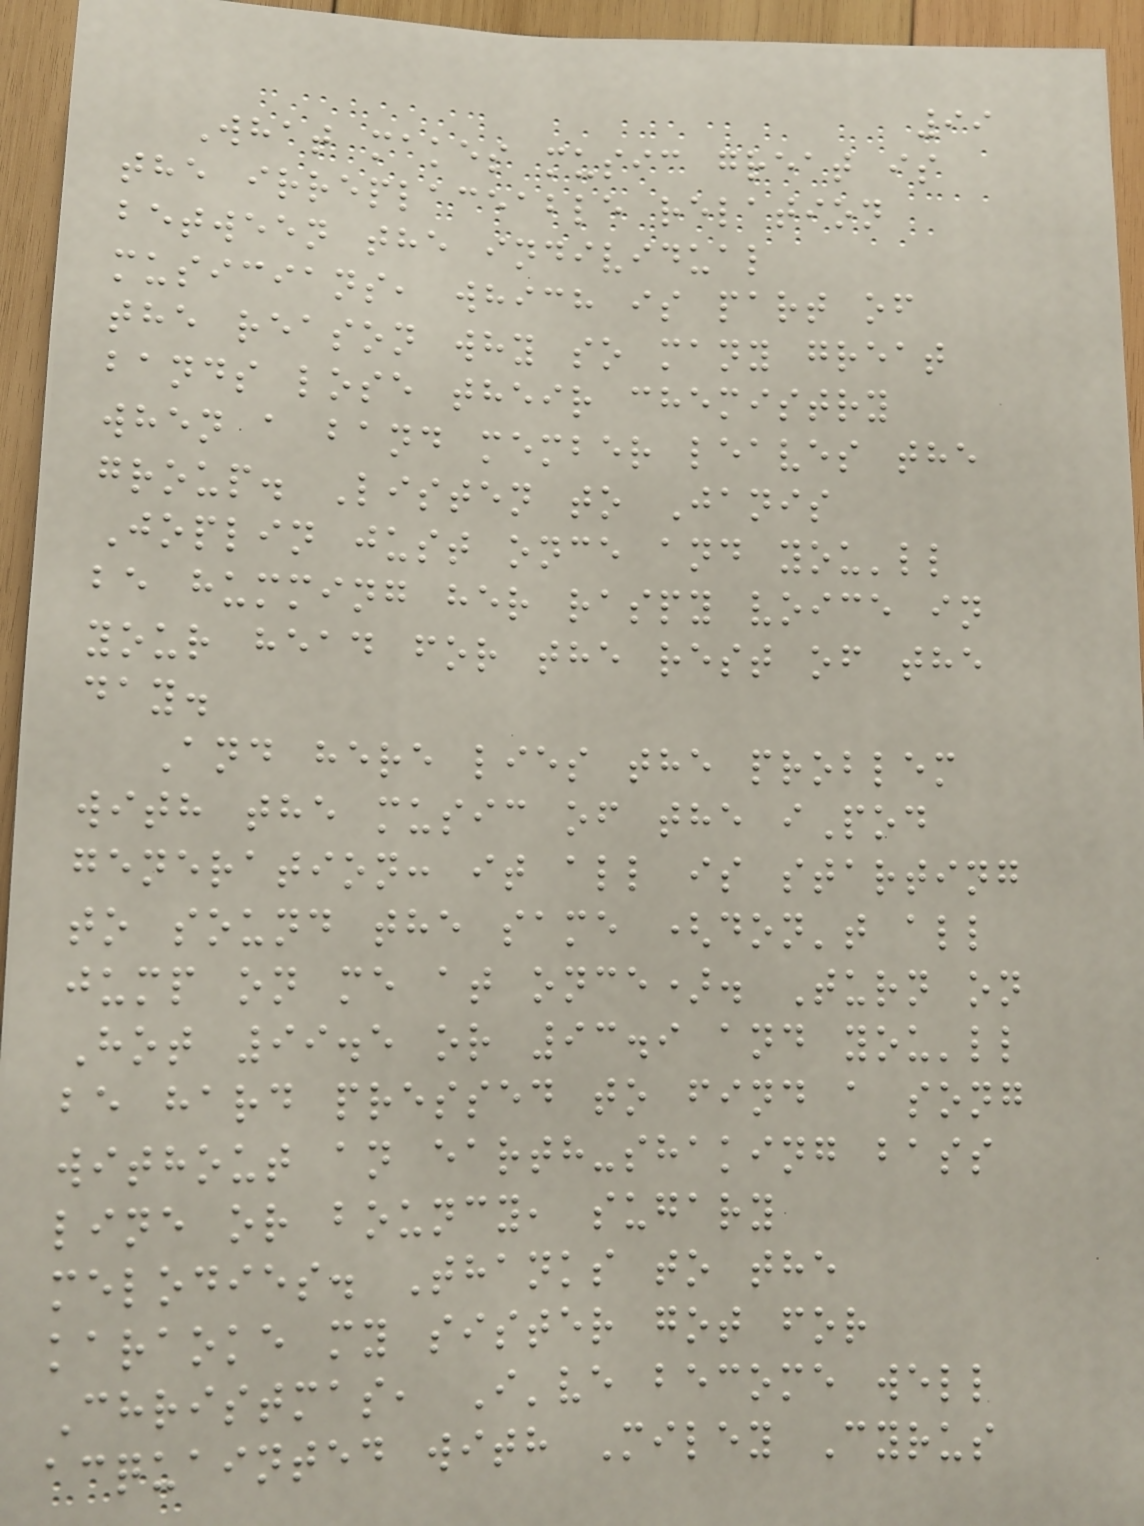99
What makes music great is
the irreplaceable relation
between the individual
musicians, which is part of
the reason why so many great
bands lose their chemistry
when a band member leaves the
group. Listen to Janis
Joplin just once and you'll
be humming her raspy voice in
your head for the rest of the
day.
And here lies the problem
with the music of the iPod
generation: it all is starting
to sound the same (don't all
jump on me at once). Turn on
Hot 99.5 or 93.9 and you'll
be hard pressed to find a song
without an earth-shaking bass
line or bouncy, sugary
melodies. Thanks to the
karaoke my sister got for
Christmas, I've become well
acquainted with Miley Cyrus
